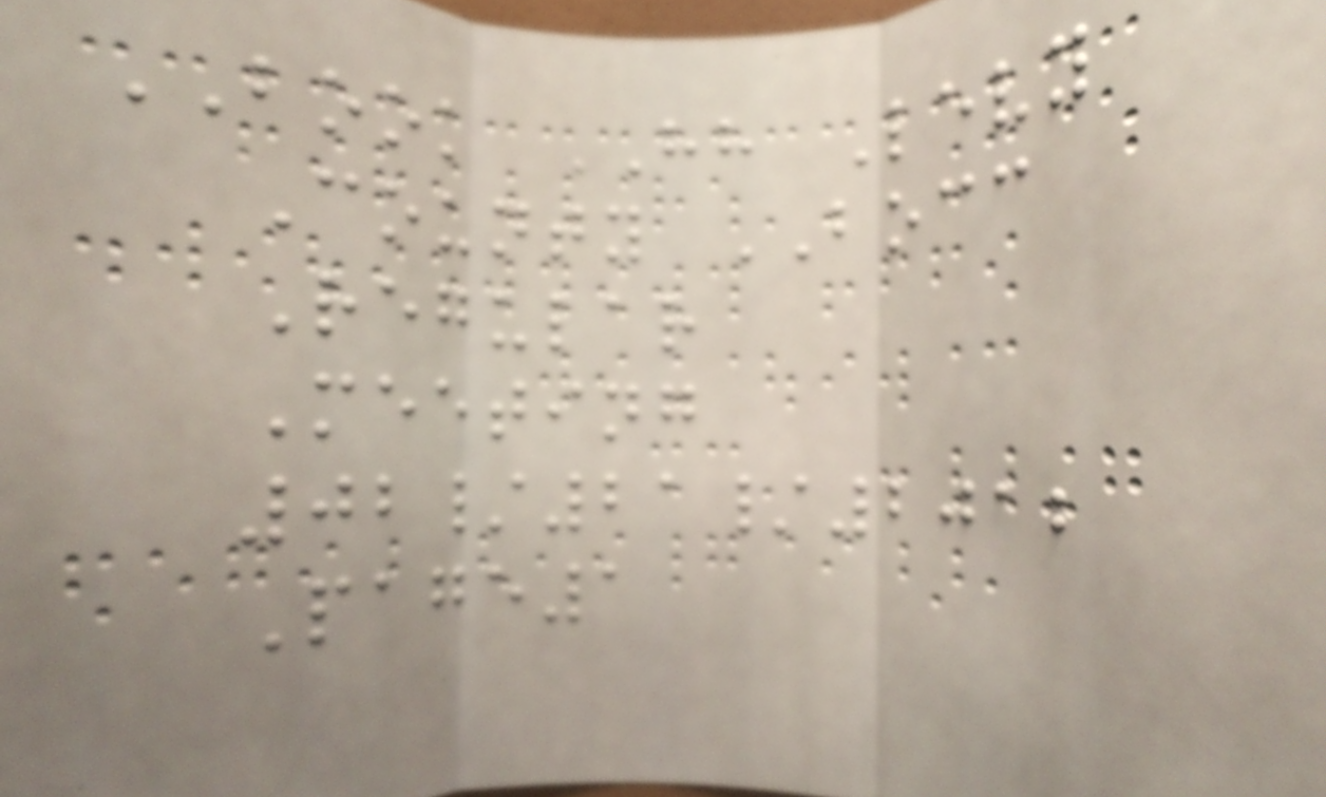BOOK HH Levy
County BOCC
Regular
Meeting
02/21/2012
Page1
